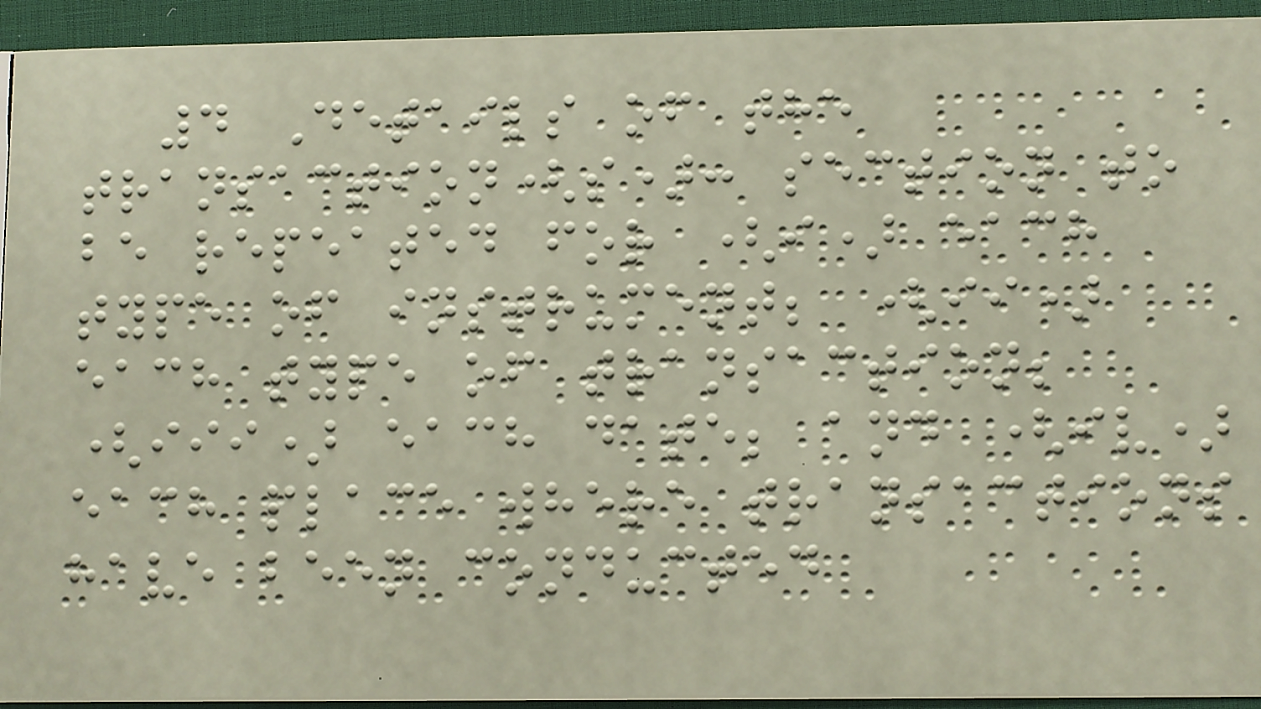4 Details of the
transaction(s): section to
be repeated for (i) each
type of instrument; (ii)
each type of transaction;
(iii) each date; and (iv)
each place where transactions
have been conducted
